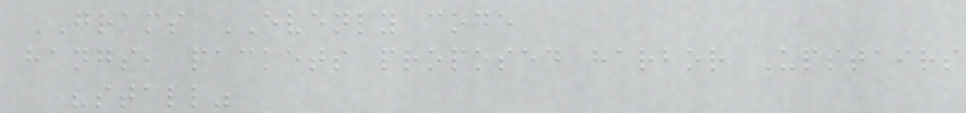GRAMS EVENLY code
hangs, packets proposed harbor Upstairs
"stall"
